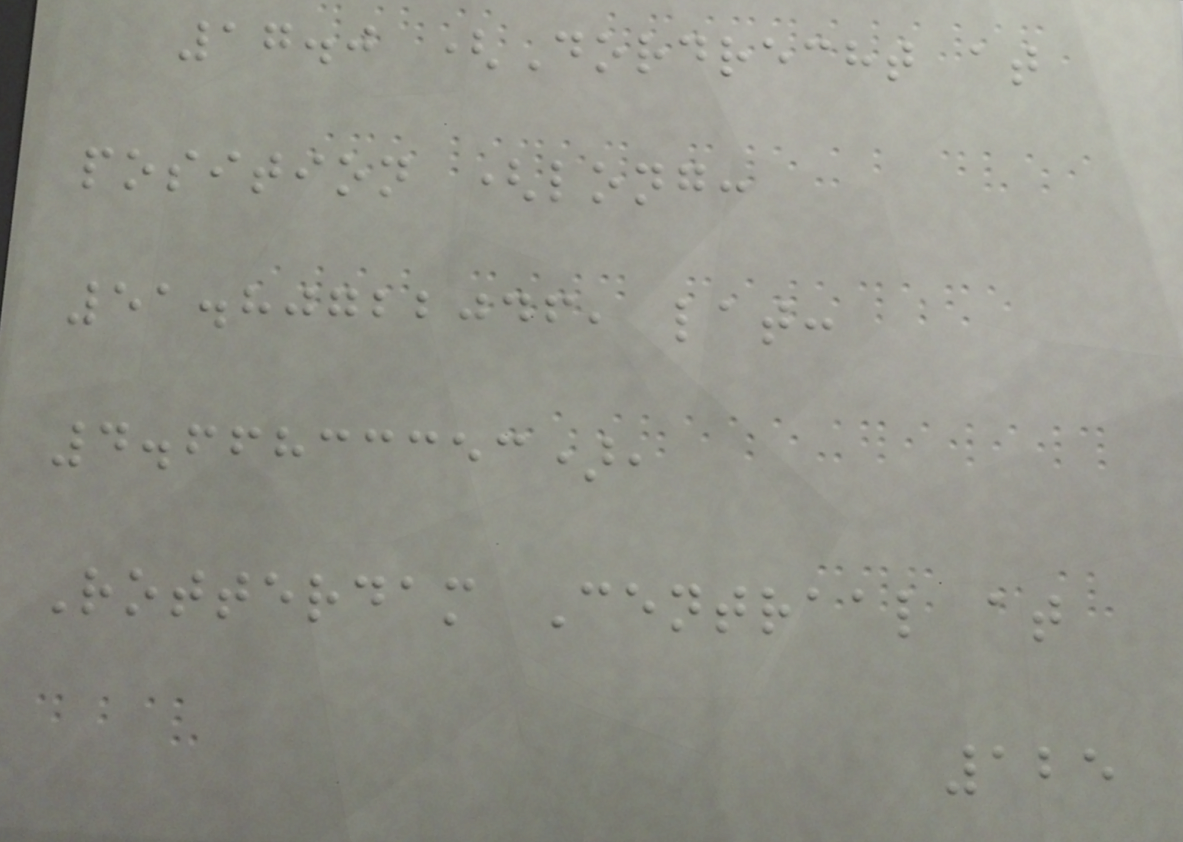17.0 (Dordrecht at
position (long:
51.80722046, lat:
4.66833353),
Rotterdam Centraal at
125
